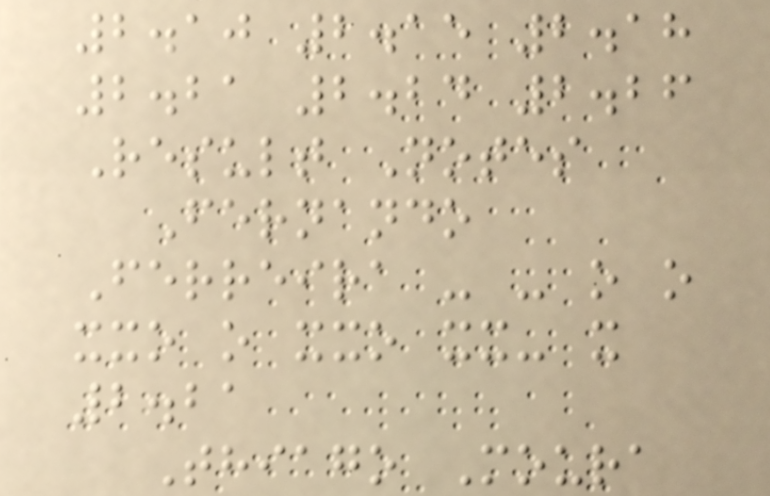2.10 2.15 2.18
2.21 2.24 2.26
Result Notes
Fernando
Ferreira - - o o
xxo o xxo xx- x
2.21
Thiago Moura
